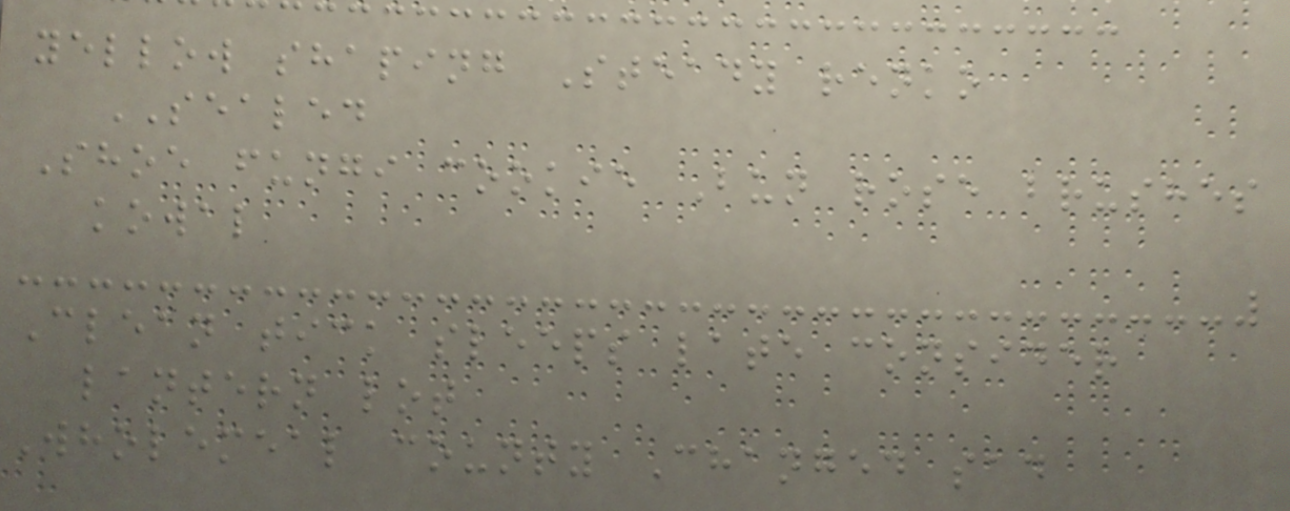yellow shaping Steady renko
SEALED
Shoe fungi cookie Bun rose brushes
kowal
Clean tick sleeps late consider
lantern lot
Wholemeal county Changed sad
